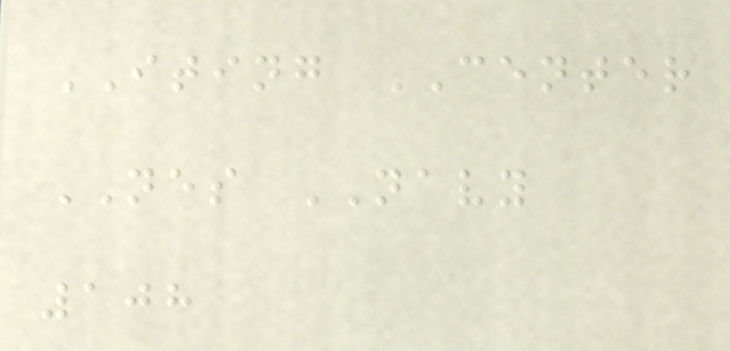ITING CENTER
NES NAVY
108
